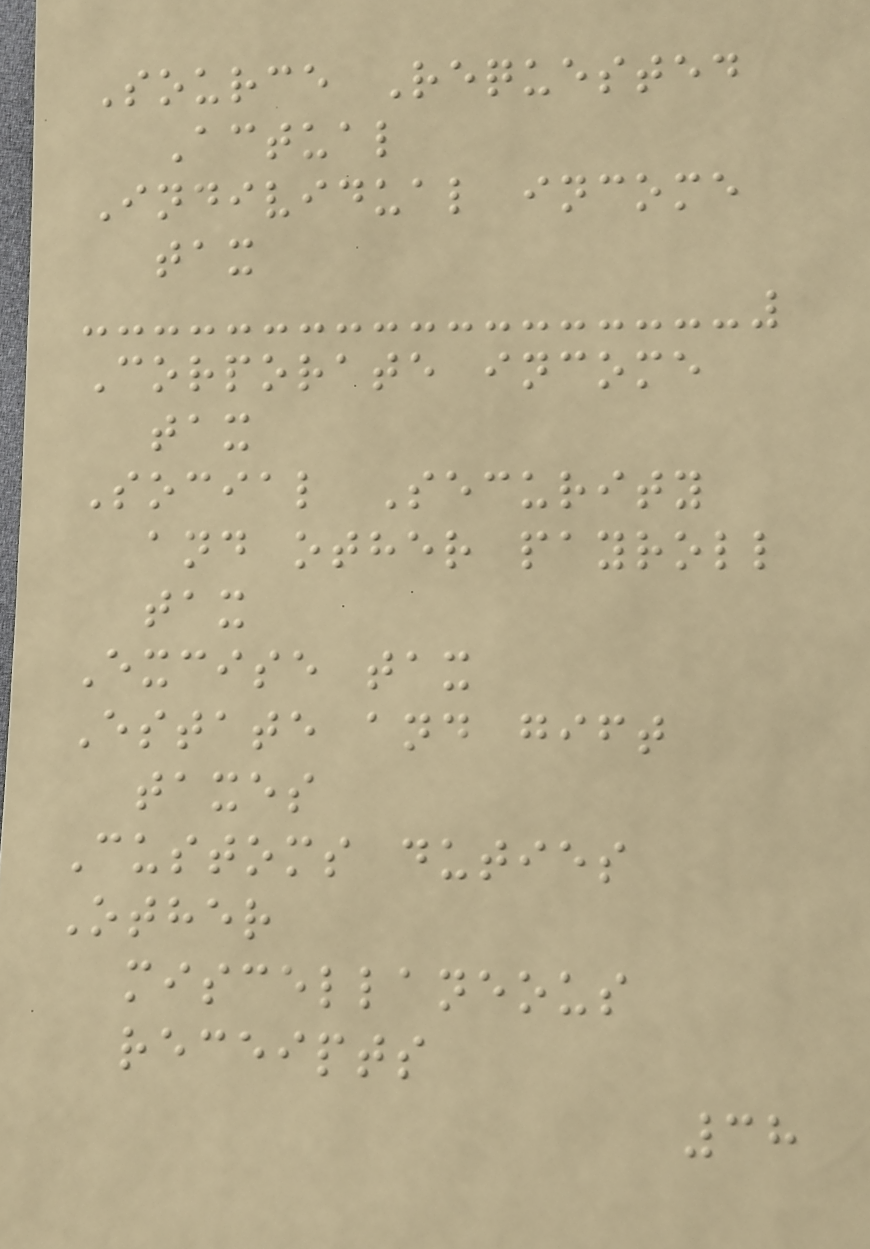Source Requested
Actual
Individual income
tax
Corporate income
tax
Social Security
and other payroll
tax
Excise tax
Estate and gift
taxes
Customs duties
Other
miscellaneous
receipts
38
